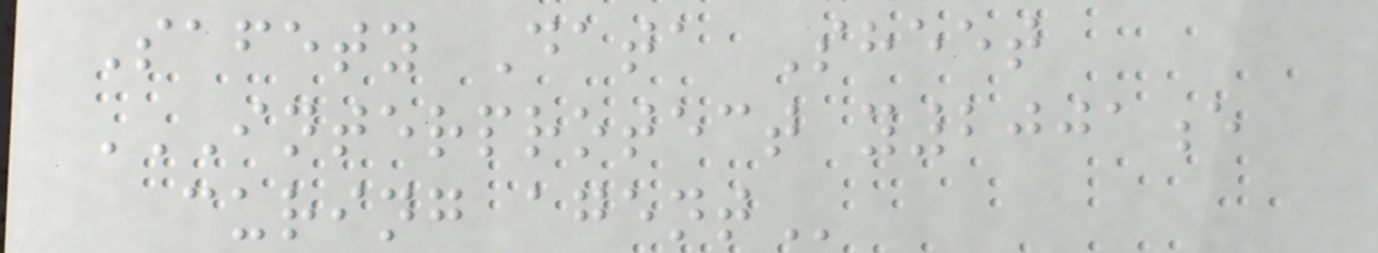Safety Data Sheet
INTERPROTECT Y2001E
CURING AGENT
